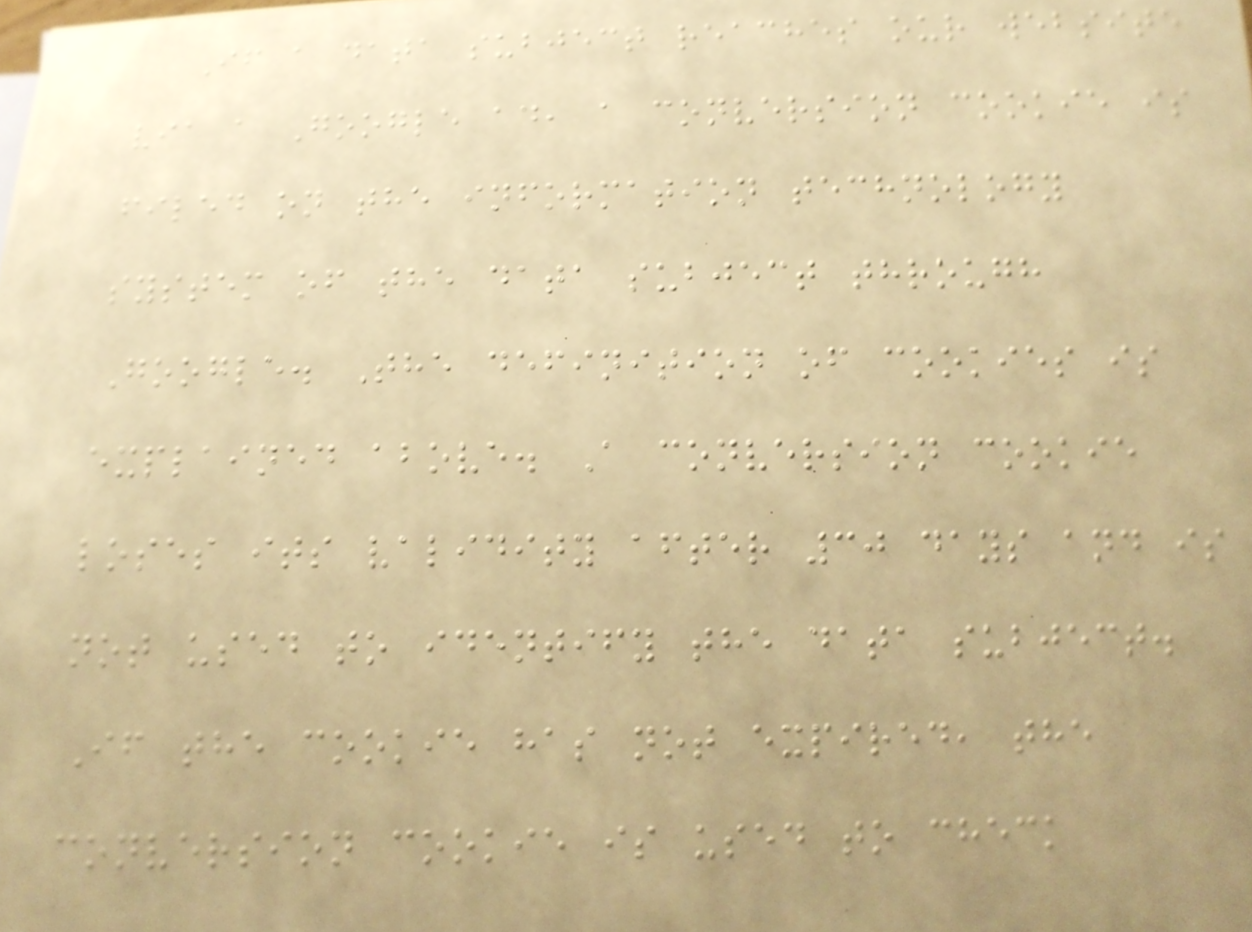If a data subject reaches our website
via a Google ad, a conversion cookie is
filed on the information technology
system of the data subject through
Google. The definition of cookies is
explained above. A conversion cookie
loses its validity after 30 days and is
not used to identify the data subject.
If the cookie has not expired, the
conversion cookie is used to check
